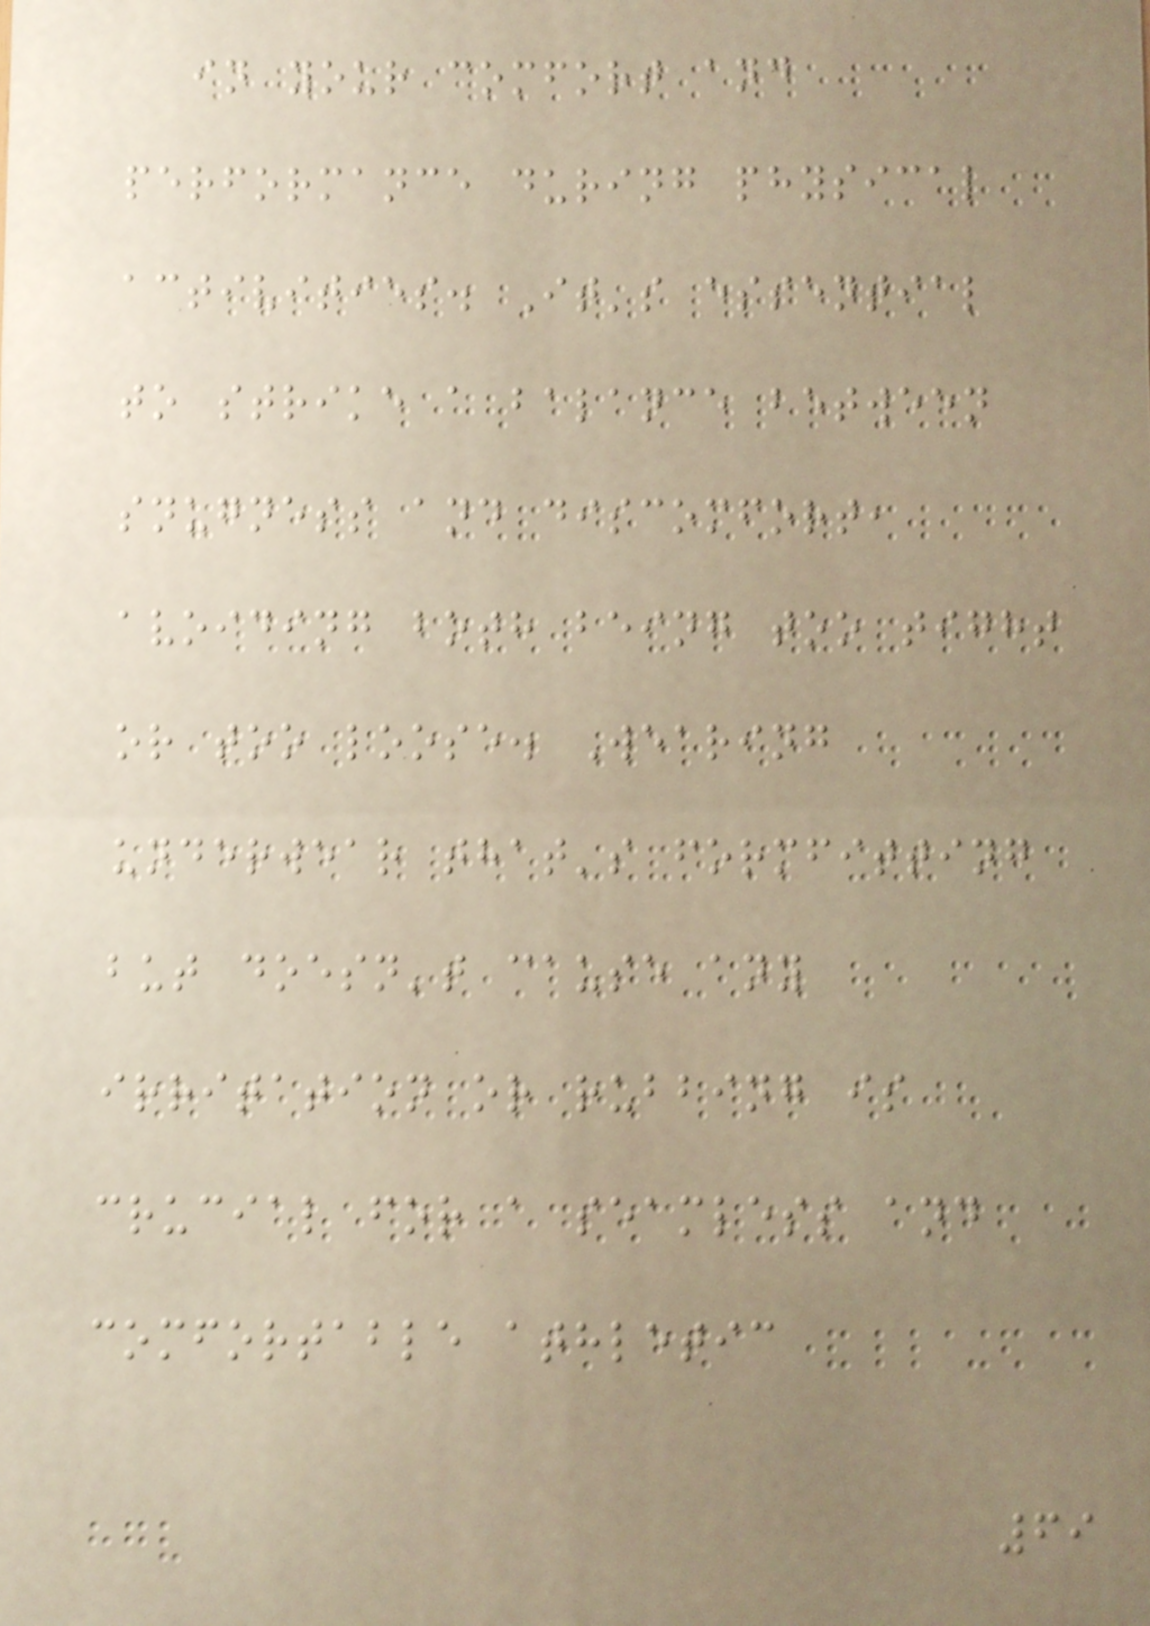in your comfort and
performance during physical
activities. It's essential
to strike a balance between
snugness and discomfort,
avoiding both being too tight
or too loose. Wearing
underwear that's formfitting
but doesn't cause any
irritation or rubbing is
crucial for a seamless and
comfortable athletic
69
